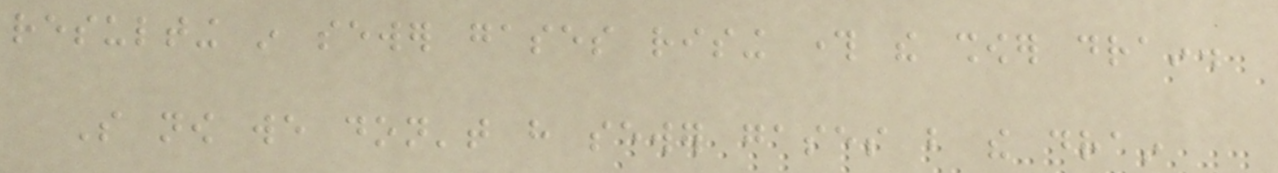resulting in sewer gases rising through the shower drain.
So now we don't have sewer gases but the drain
